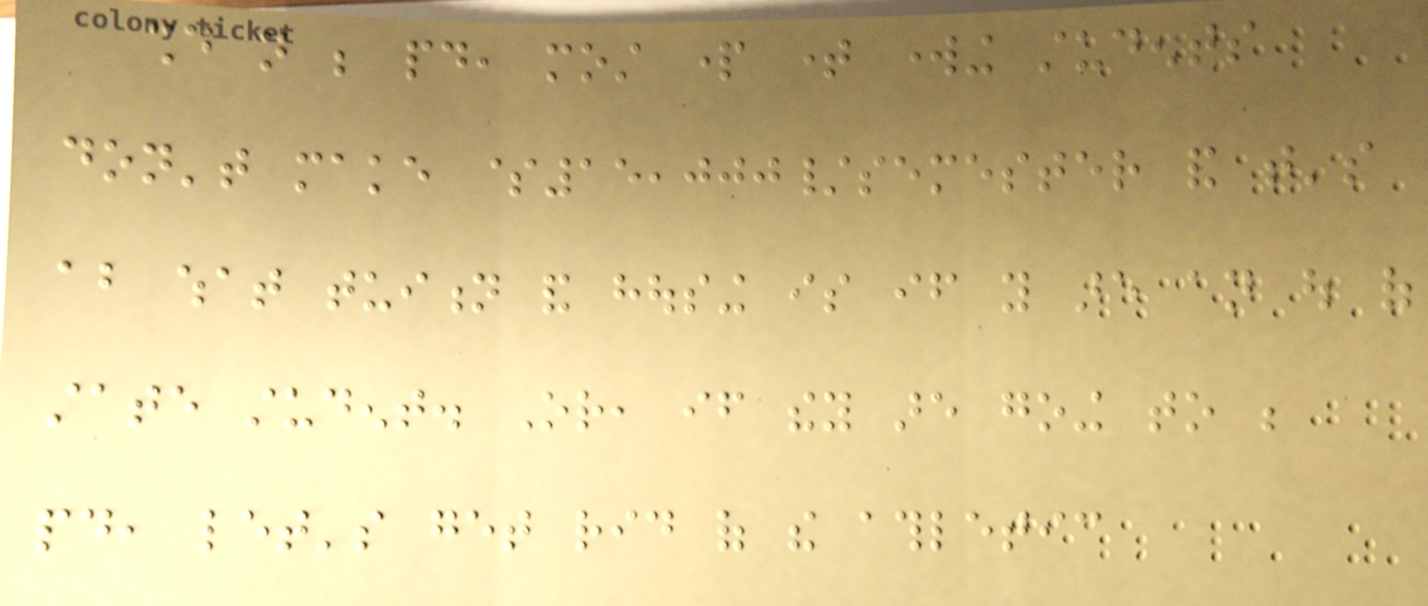should not be paid, most part time working students
don't make $15,000/semester and that's
about what tuition and housing is if you are an out of
state student. Or, if they are going to be
paid, let's get rid of the athletic
